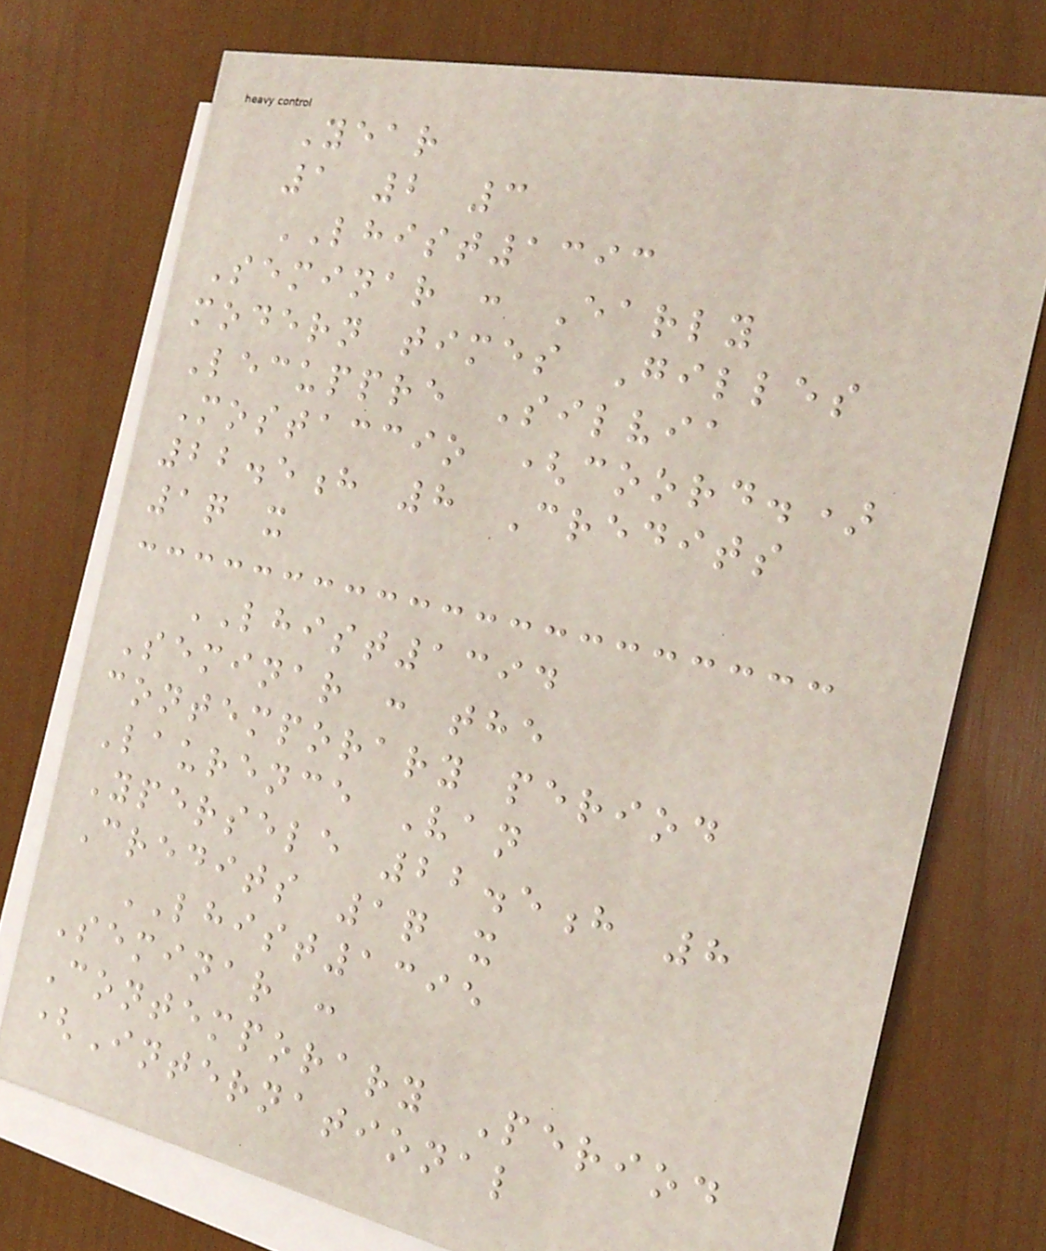Year
1 2 3
LHIST1393
Seminar : Early
modern times Gilles
Lecuppre Silvia
Mostaccio (coord.)
22.5h 8 Credits
1q x
LHIST1394
Seminar : the
contemporary period
Laurence Van
Ypersele 22.5h 8
Credits 1q x
LHIST1395
Seminar :
Contemporary Period
(International
